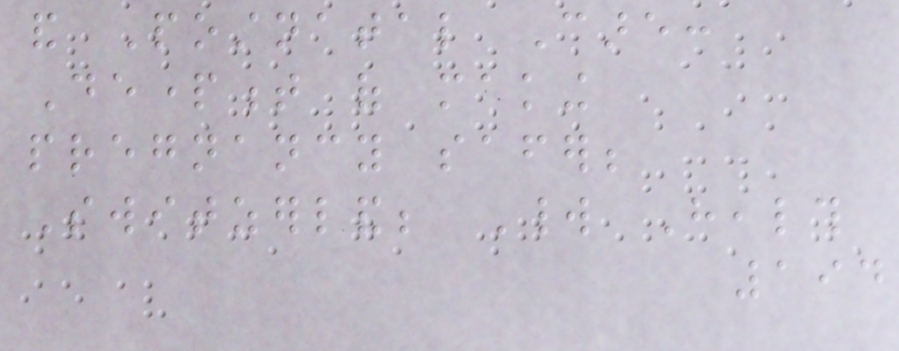and Postnatal Care:
Department of making
pregnancy safer;
Switzerland; World Health
194
